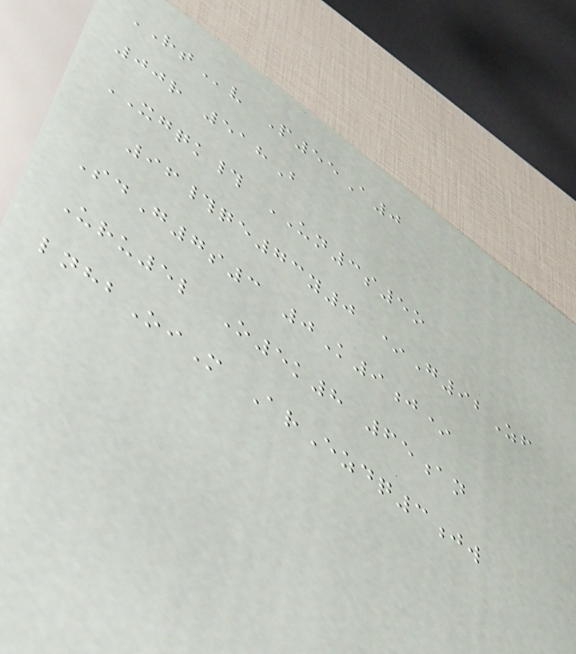RTv P55A0
00r 518B
XGQK# UN3s5o
96#qe73y0 *G92Zf
SdG7s3 0K9j*
Uru5l O5k8 65an
lnhbOiM ArEzdq3jw
